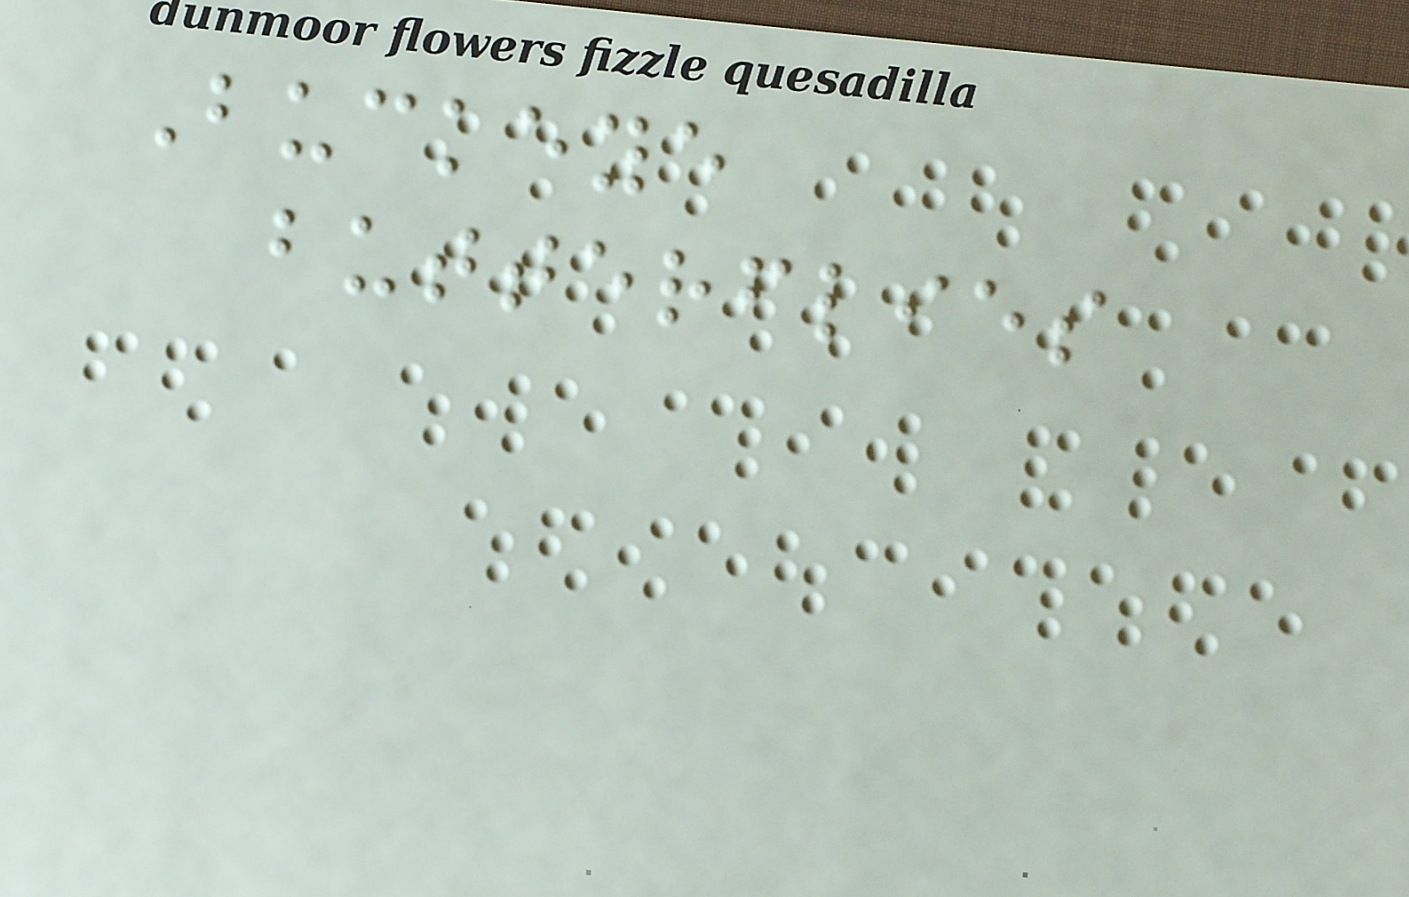Buckeye
butterflies
